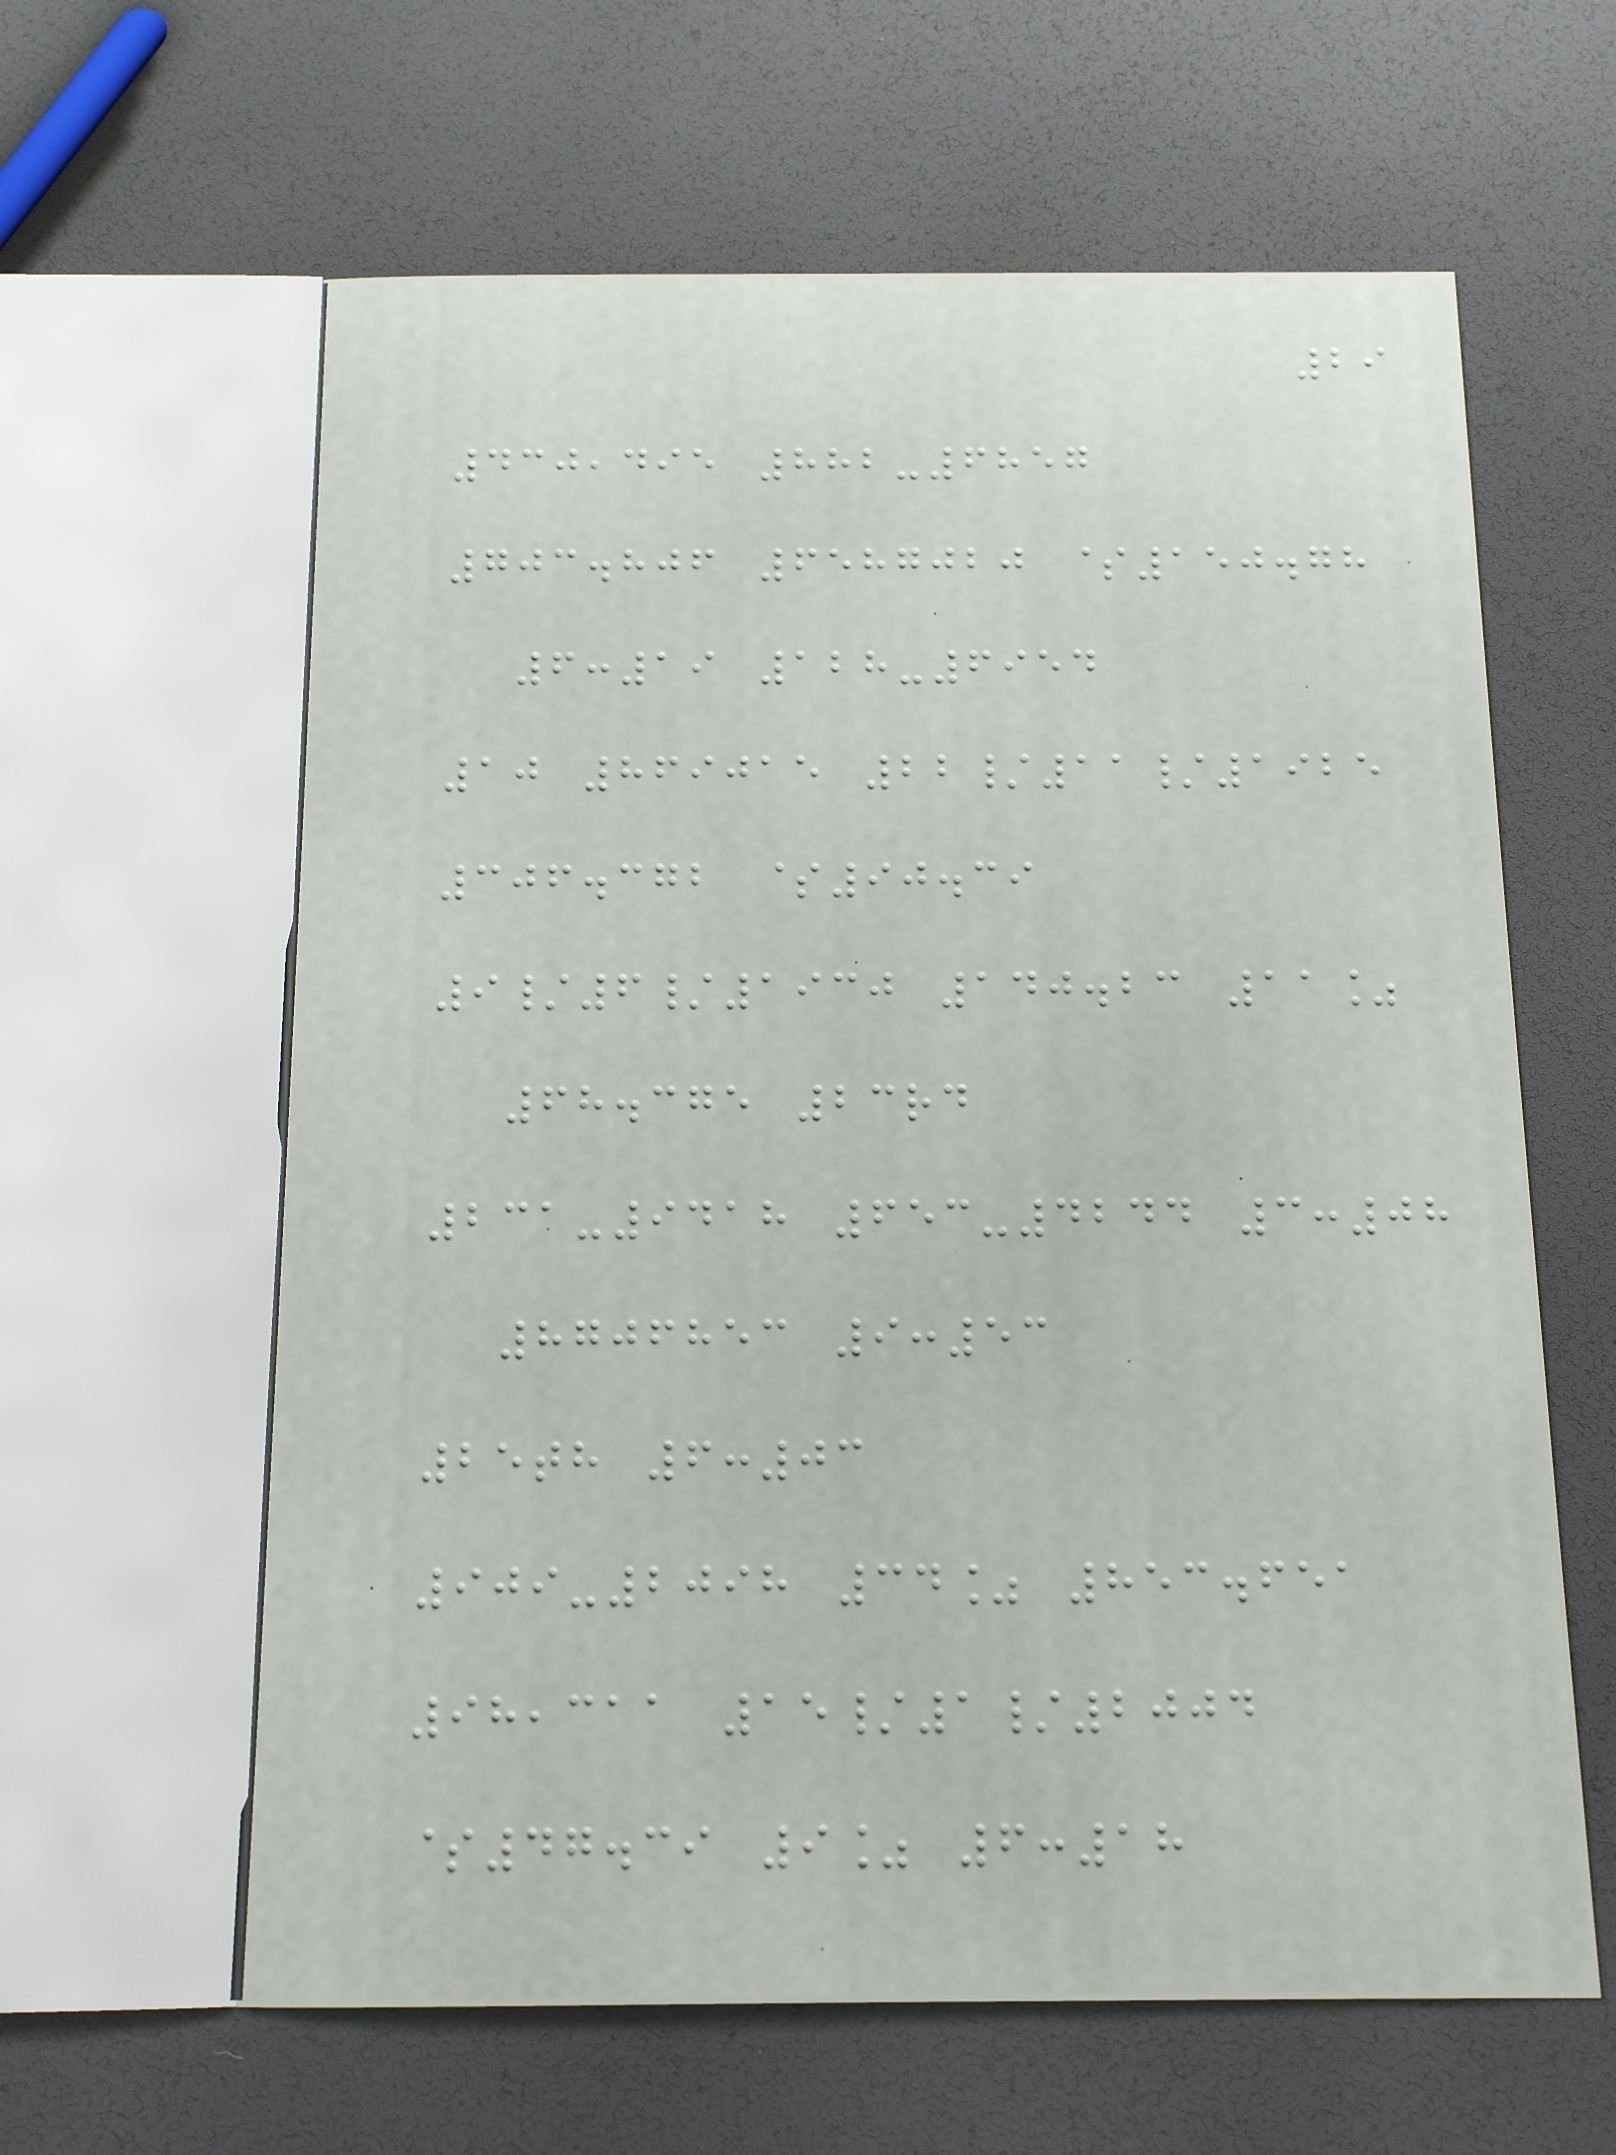29
430,495 882-6857
703.806 6587020 $150.78
6:19 128-6954
10 869015 22/11/1925
306.372 $90.39
9/6/1930 140.23 11%
68.375 23rd
231-9418 653-4244 3:08
8706853 9:53
25th 6:03
909-2098 34% 853.651
98,311 15/1/2004
$47.39 9% 6:18
